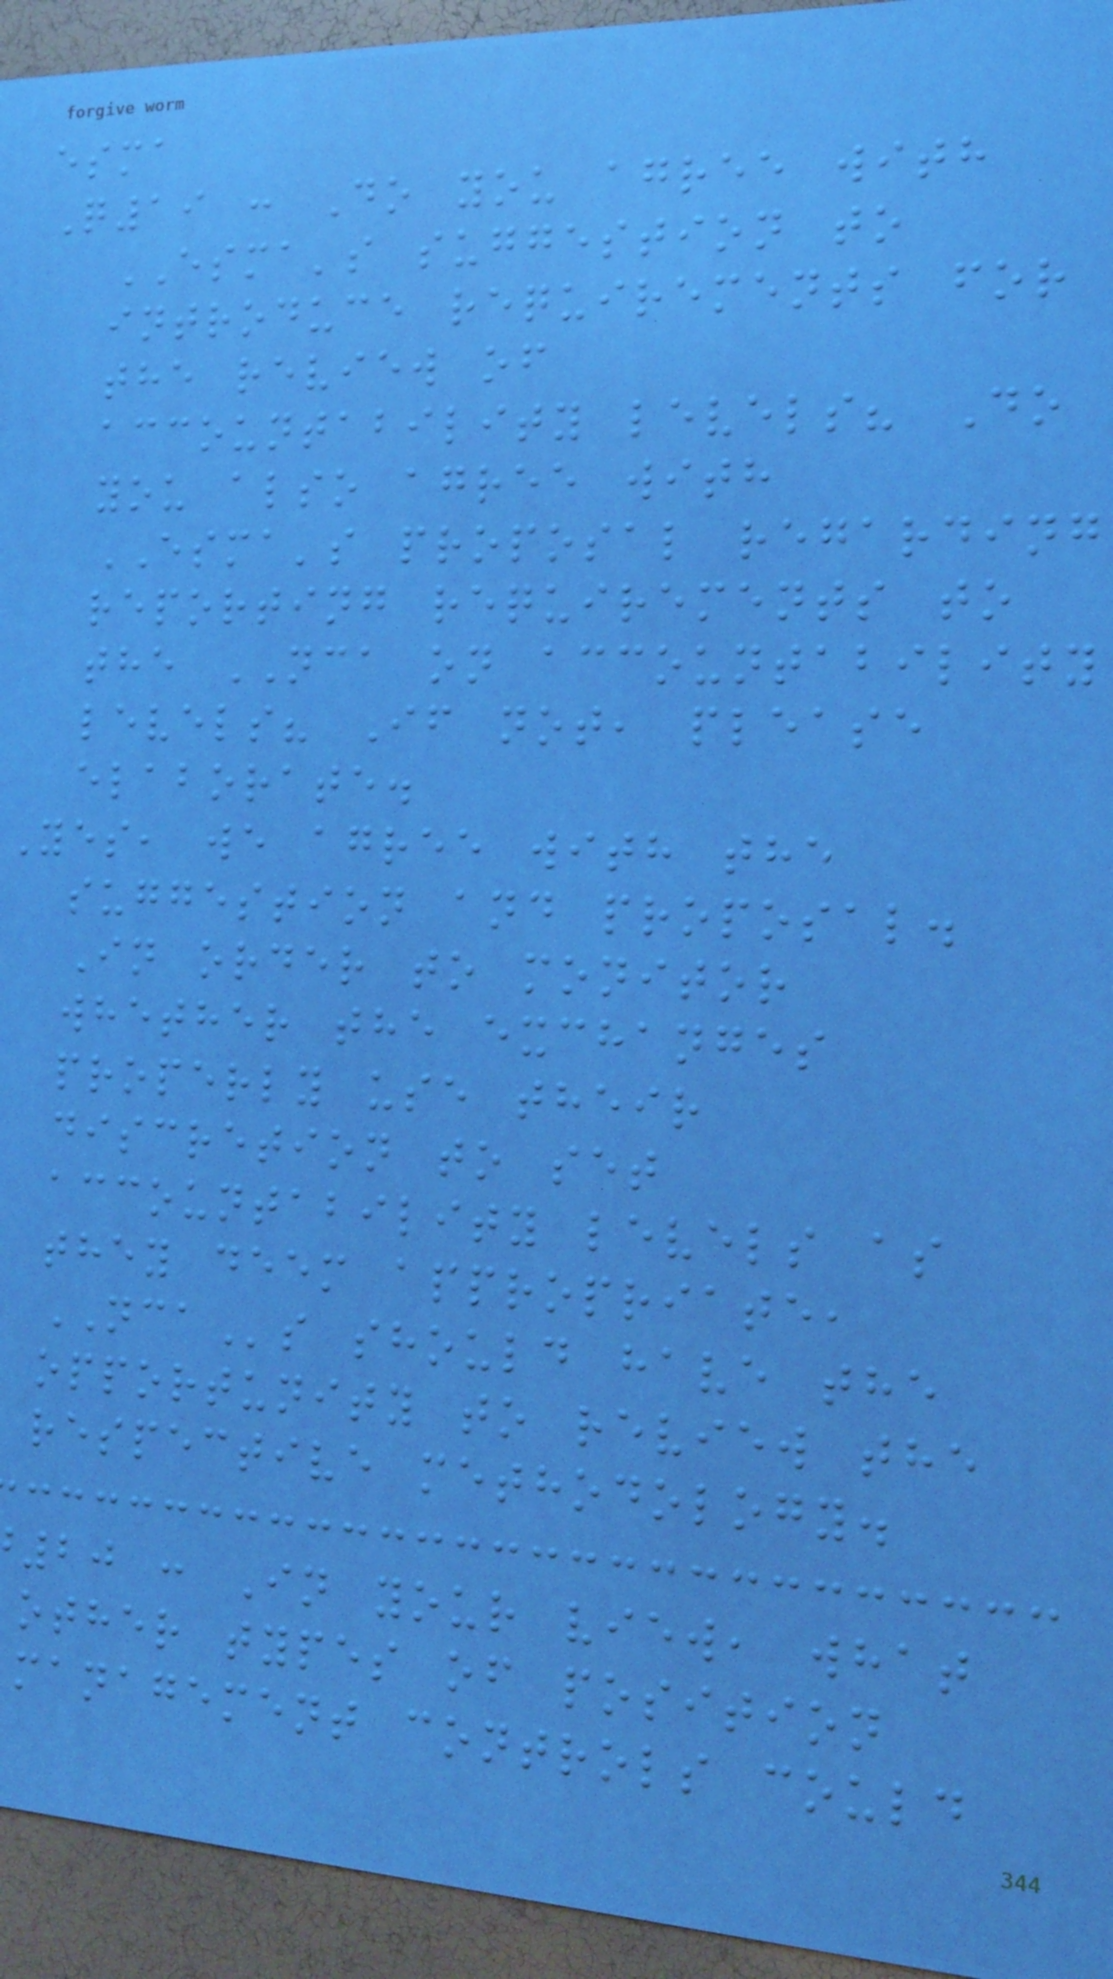esma
Q19 : Do you agree with
ESMA's suggestion to
introduce requirements for
the review of
accountability levels? Do
you also agree with
ESMA's proposal regarding
reporting requirements to
the NCA on accountability
levels? If not, please
elaborate.
Yes, we agree with the
suggestion and proposal.
In order to monitor
whether the exchanges
properly use their
discretion to set
accountability levels as
they deem appropriate,
NCAs should have the
opportunity to review the
respective methodology.
20 : In your view, what
other types of position
management controls could
